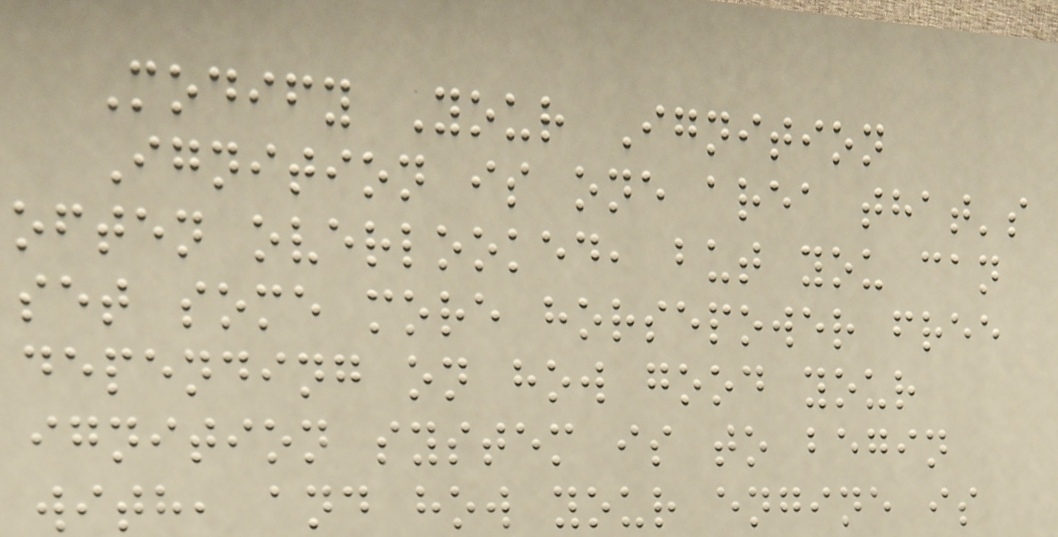Modify Your Ignition
Ignition is one area that's
often overlooked, but you can
set some more horsepower free
depending on how good your
ignition system is to begin
with, and how your engine is
